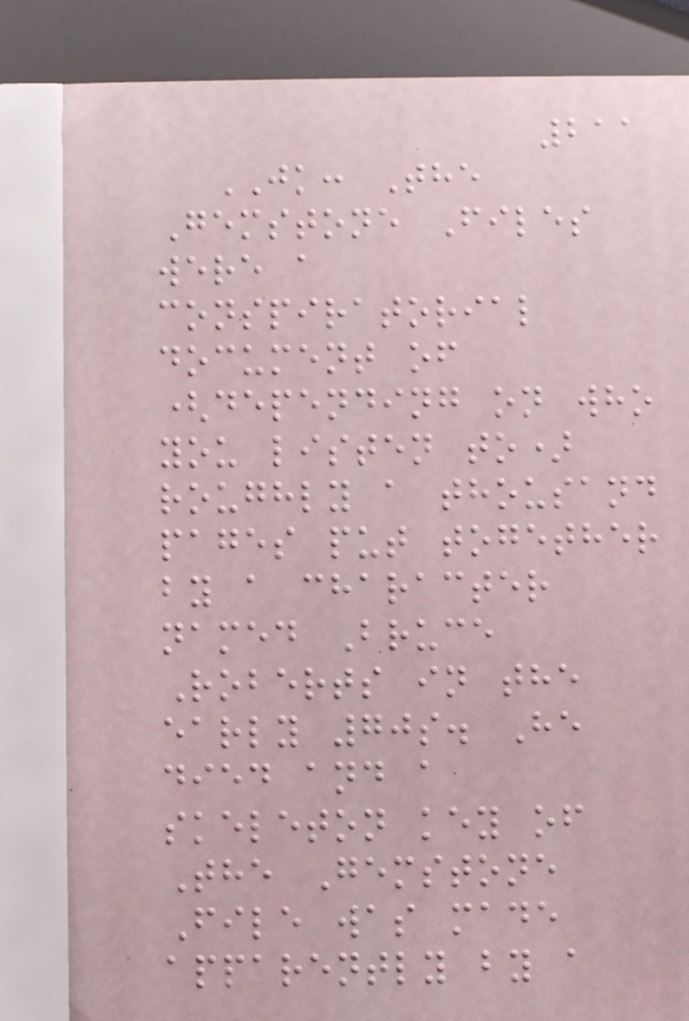211
JK: The
Gemstone Files
were a
conspiratorial
document of
(depending on who
you listen to)
roughly a thousand
pages put together
by a character
named Bruce
Roberts in the
early 70s. He
died and a
skeleton key of
The Gemstone
File was made
apparently by a
